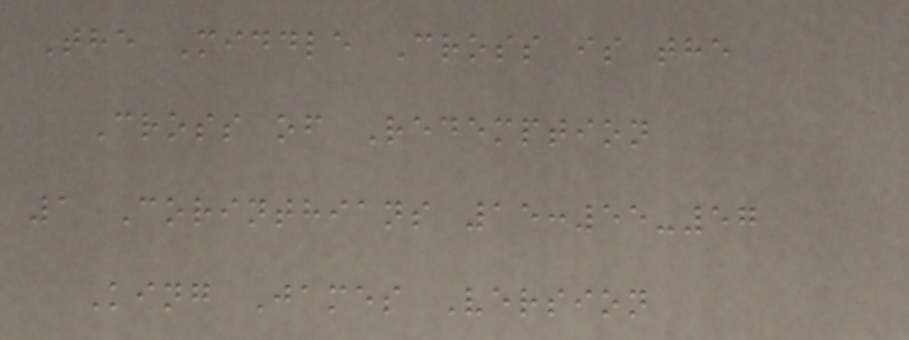The Middle Cross is the
Cross of Redemption
1 Corinthians 15:55-57
King James Version
